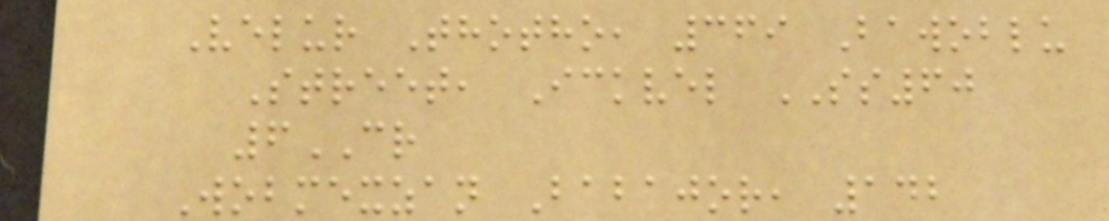Velur Thotho, 369 Bawoblu
Street, Ickvel SS60
6CR
Wobmexzan Babajor, 142
